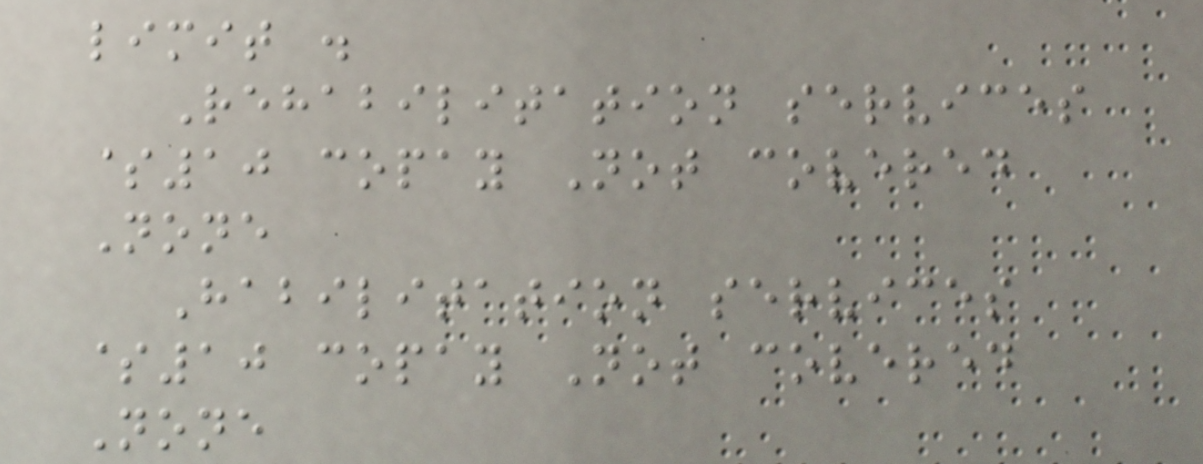limit .
Rehabilitation services
$10 copay Not covered
None
Habilitation services
$10 copay Not covered
None
